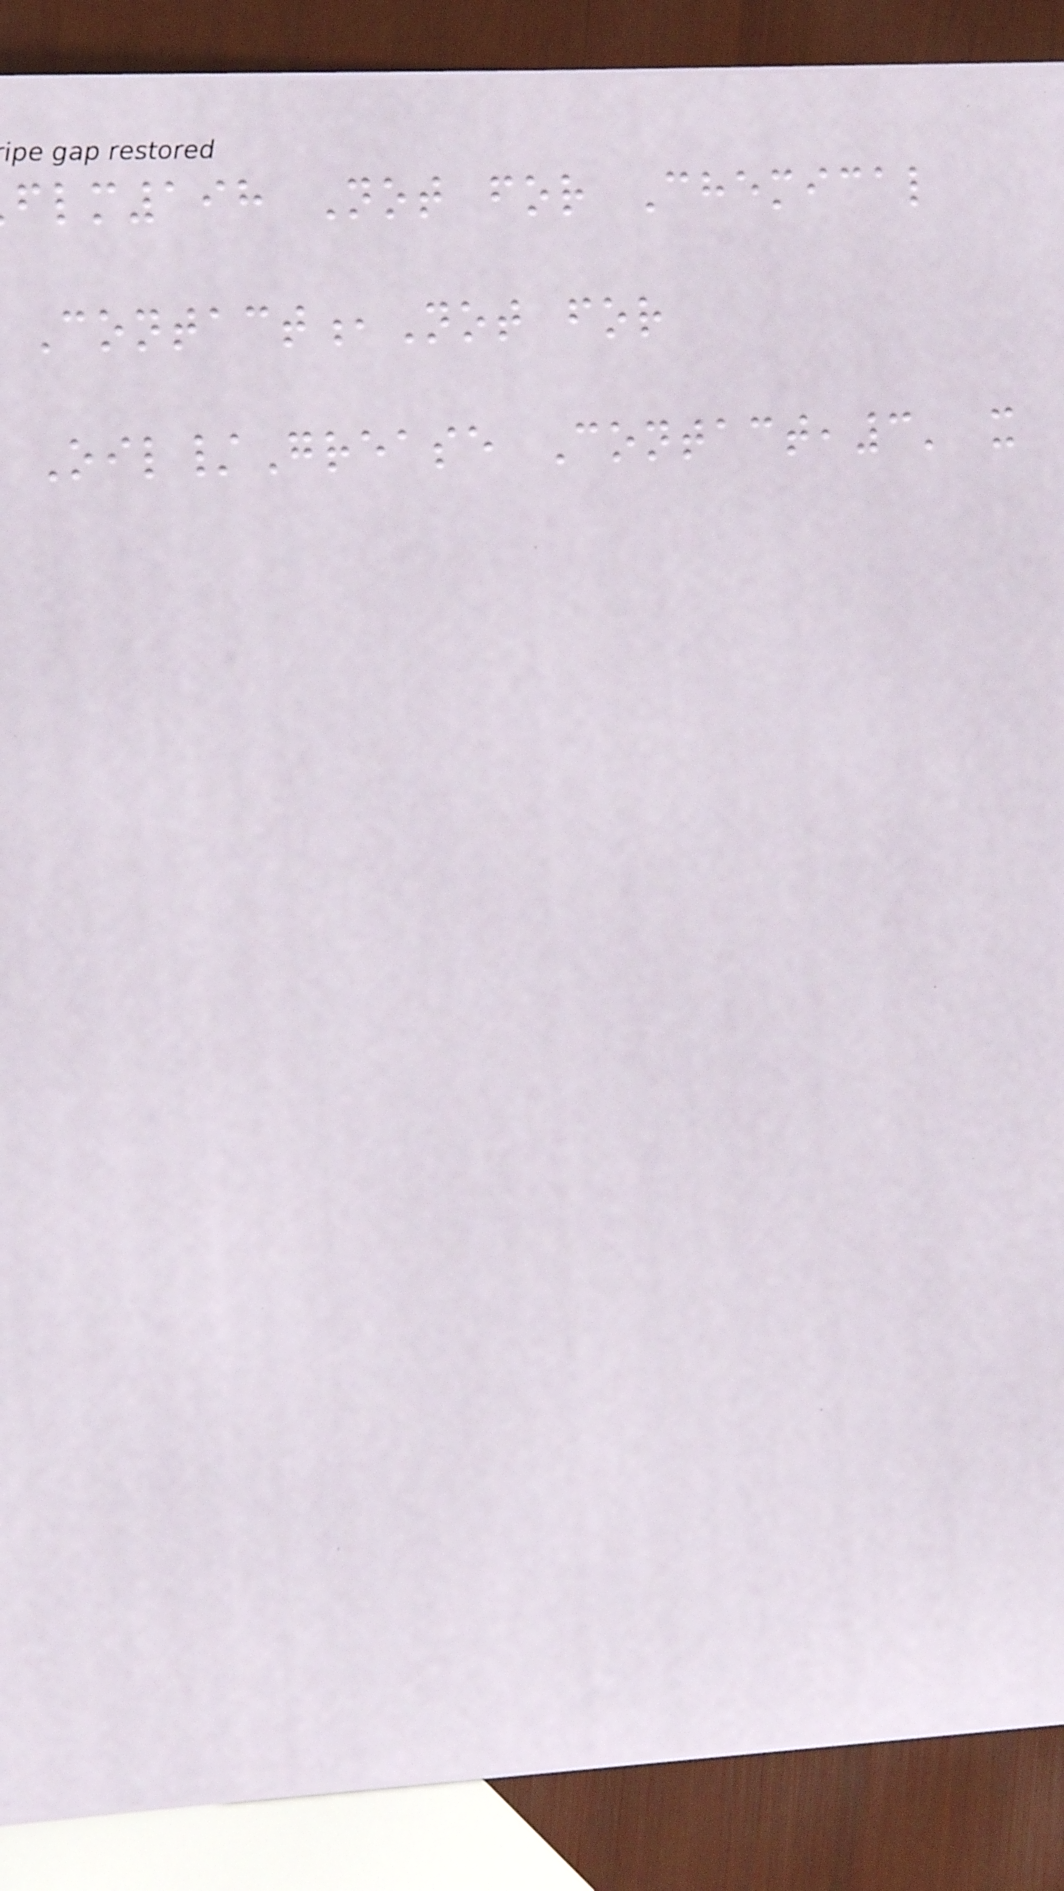flm198 Not for Chemical
Contact,Not for
Oil/Grease Contact,3' x
